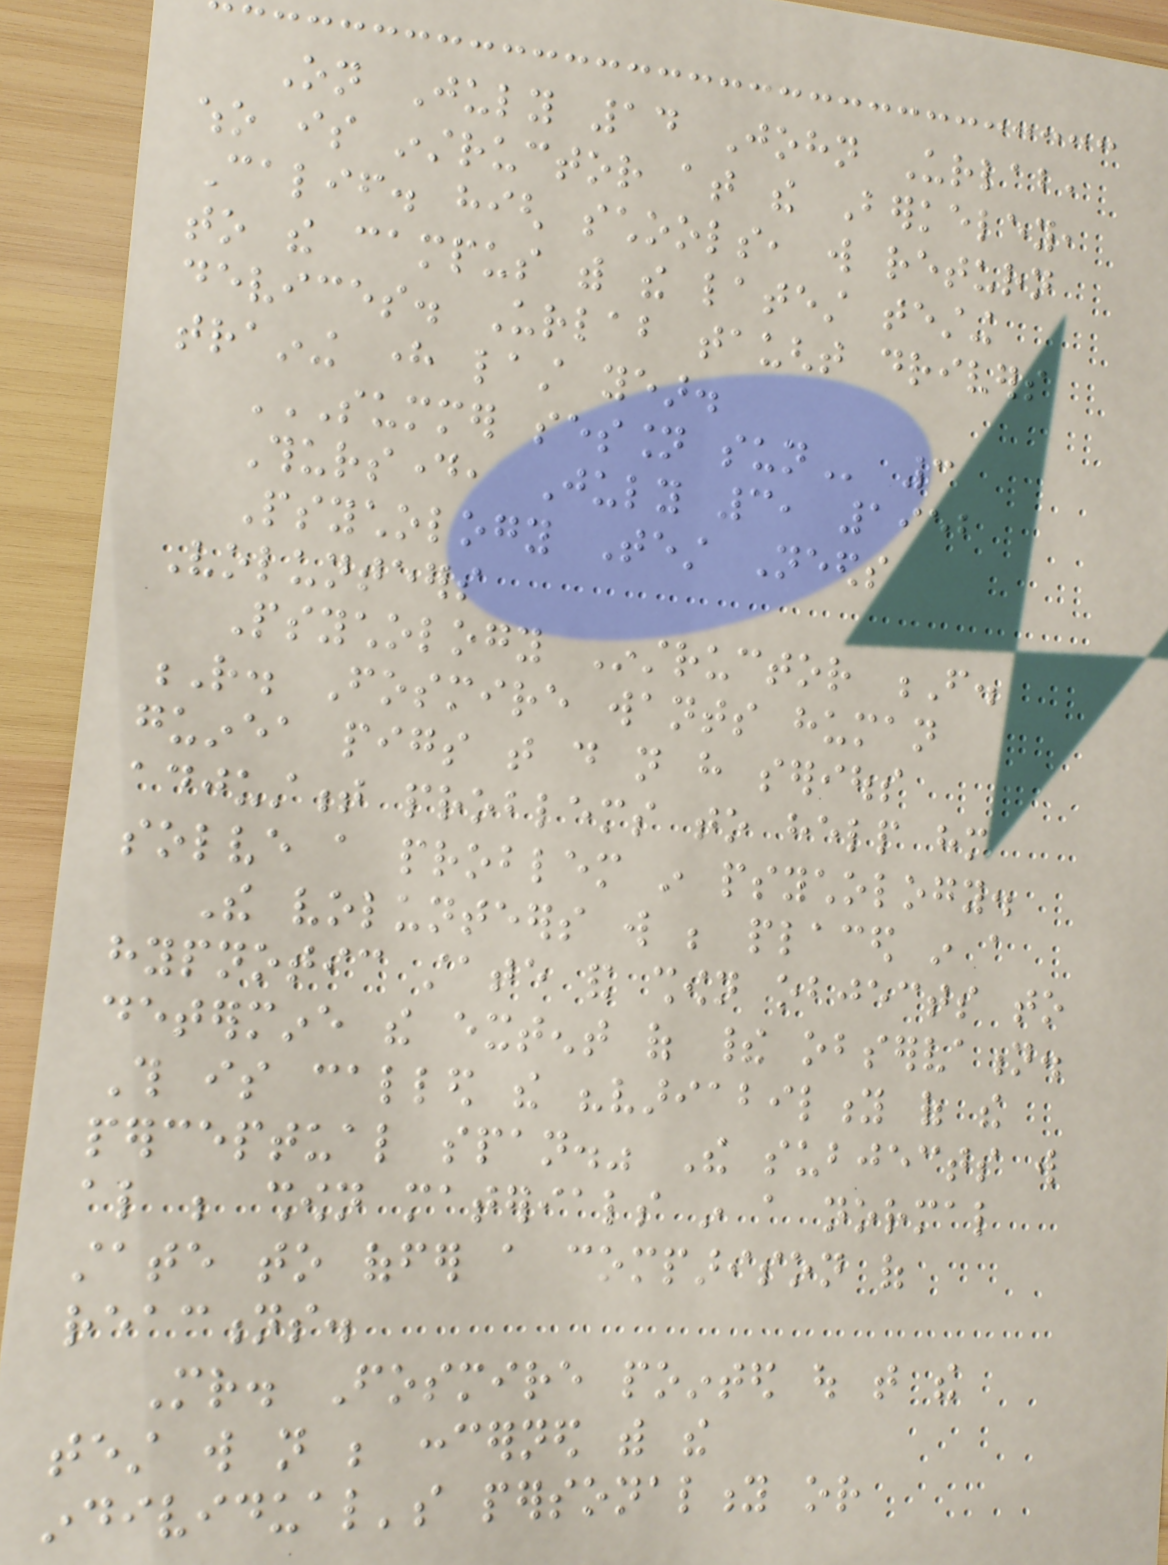On July 14 John Urlab,
who is instructor at the Berkeley,
Calif. high schools, will return
to the campus with the latest testing
devices. Urlab taught drivers
training here last year.
SUMMER SESSION SUN 3
Thursday, July 3, 1952
Psychology Test Needs
Volunteers
Psychology Instructor F.
R. Fosmire wants human
guinea pigs that do not have serious
adjustment problems to help him
solve a problem in psychology.
The volunteers will be placed in a
hypnotic state and shown objects to
determine the extent of their observation.
This is called the "variability of the
perceptual span." The subjects will
also be shown materials in a normal
state to offer a comparison of
reactions.
Mr. Fosmire pointed out that the
test will not be concerned with the
individual's personality or
